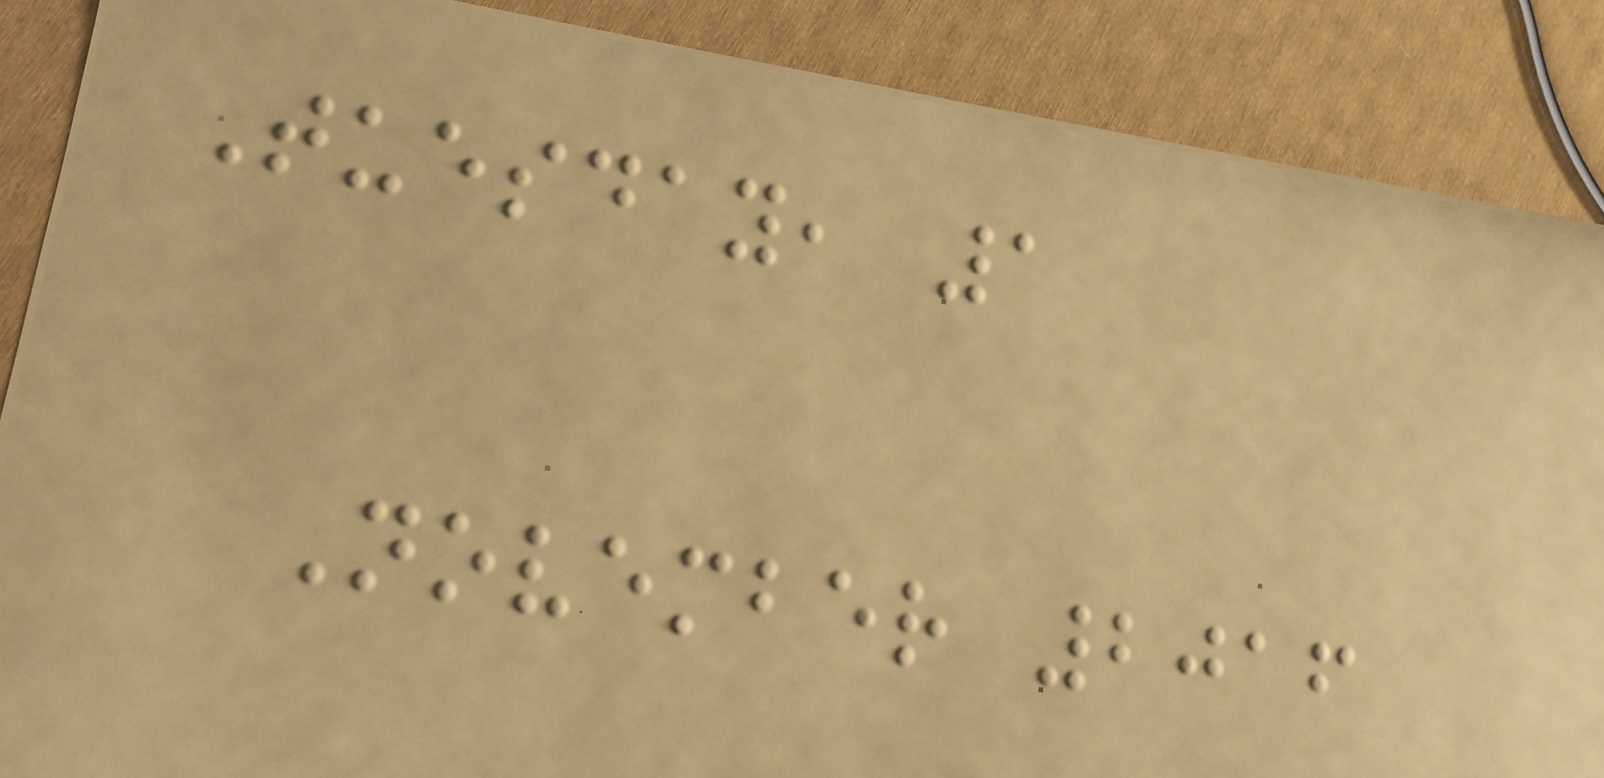Tuesday, 1
November 2016
